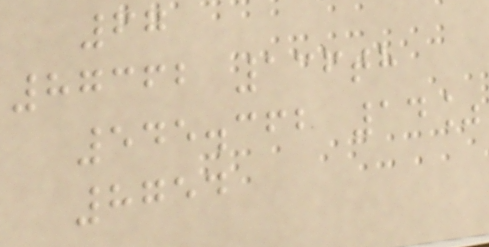67
87362 136th
545.362 14%
8754
